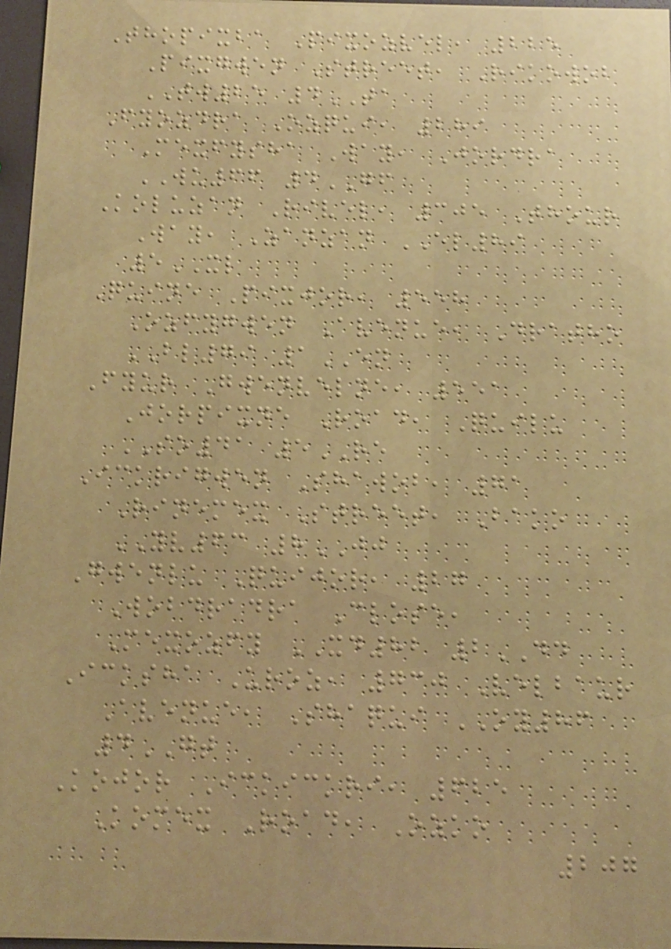Thopixba Pixozvel, 225
Pixgwen Street, Rikowob
TW25 4TA
Fyozdra Ozqui, 289
Mexfysha Way, Jordra
WU66 4GF
Koluzan Rivel, 305 Thour
Way, Zanzan EL89
5XL
Quine Pixjor, 558
Ozfygwen Avenue, Dratho
BL79 1EN
Fyur Gwenvelne, 551
Jorpixne Road, Quilu
SO41 5RE
Ickrigwen Shawob, 71
Rinemex Street, Bako
YV63 8JJ
Gwenlu Quijor, 27
Wobdradra Close,
Mexozfy XD82 2DD
Icksha Uroz, 730 Velbaur
Avenue, Shaqui OY86
4GT
Kojor Ickickri, 625
Komex Road, Ozko
207
